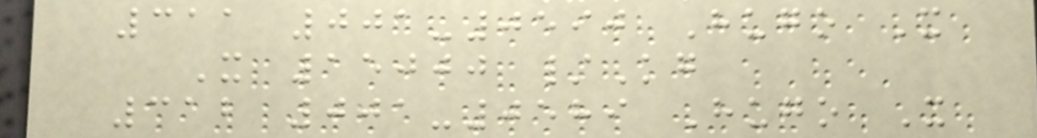311 001-0590 Hugo X
X 15000 /Kg
312 001-0589 Hugo X
